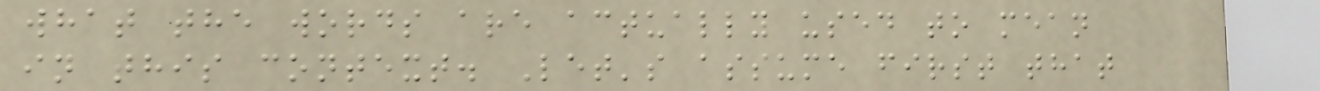what the words are actually used to mean
in this context. Let's assume first that
